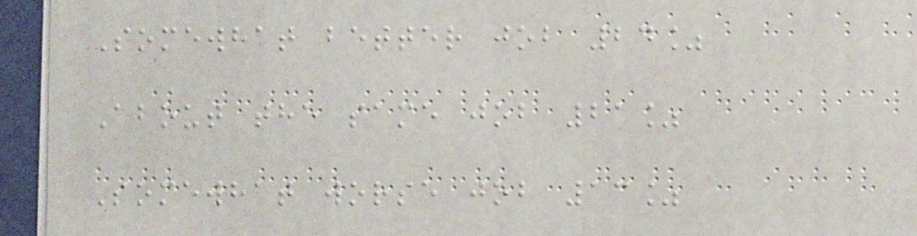Somewhat better job 24%
About the same job 21%
Somewhat worse job 13%
